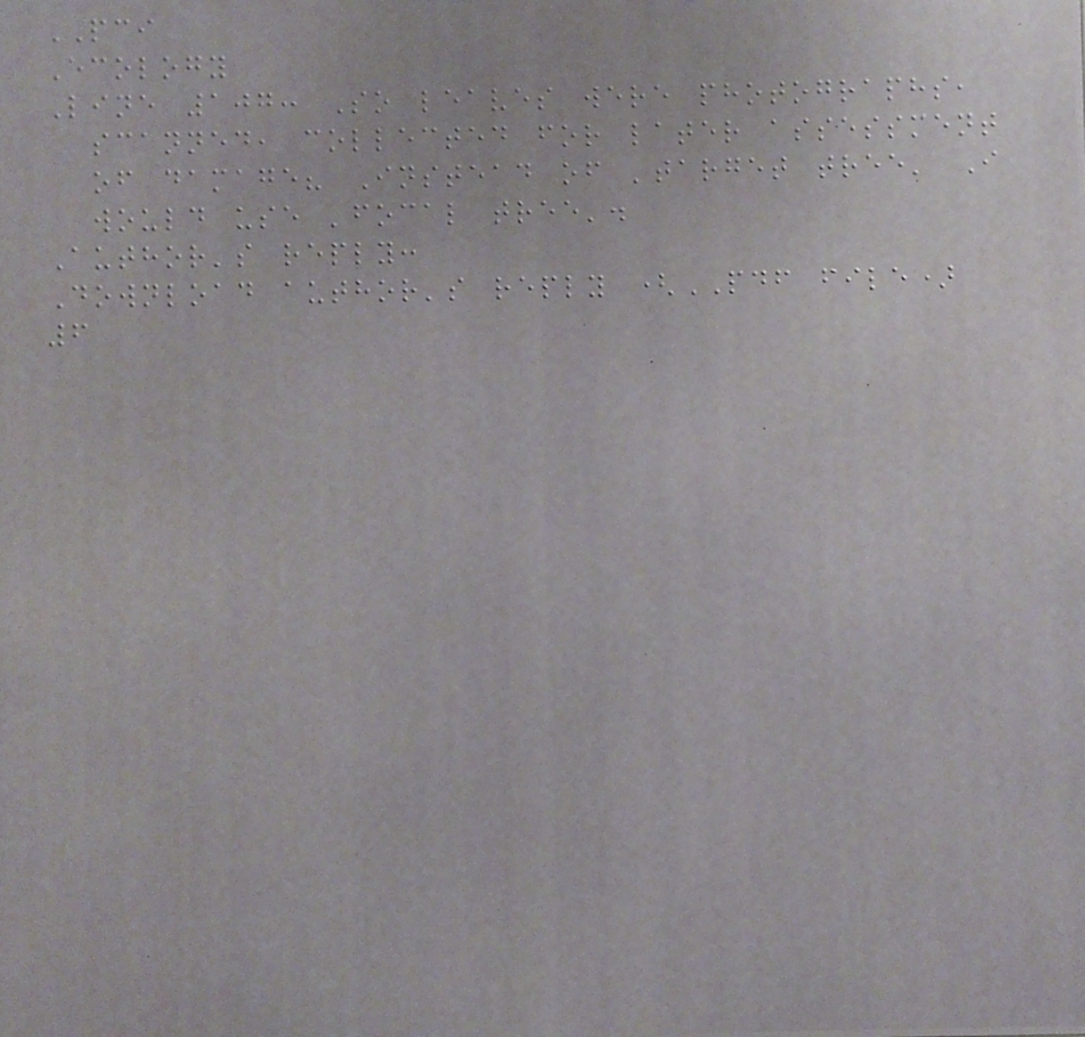PCI
Ecology
Line 107: So leaves were photographs,
scanned, collected for later assessment
of damage? Instead of 'target tree' I
would use 'focal tree'.
Author's reply:
Download author's reply (PDF file)
6
